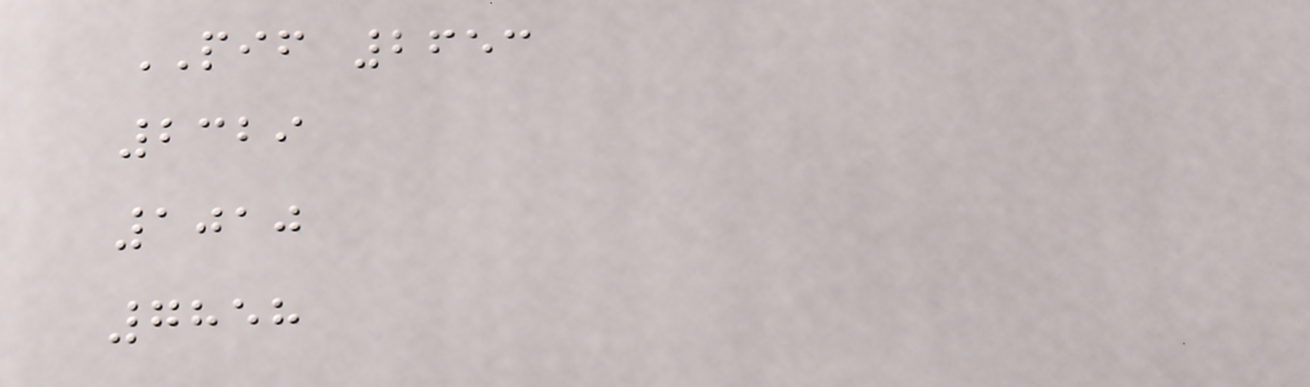PIF 2653
2329
1010
7858
